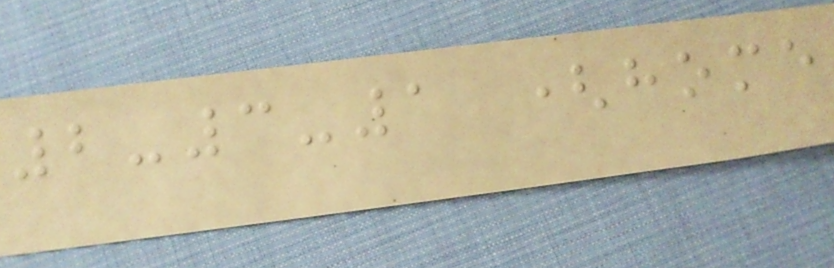2-3-1 (home
